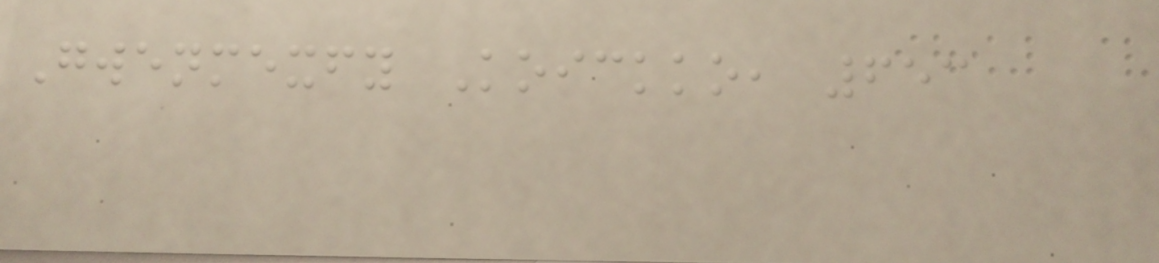Gwenmexfy Koickko, 653
